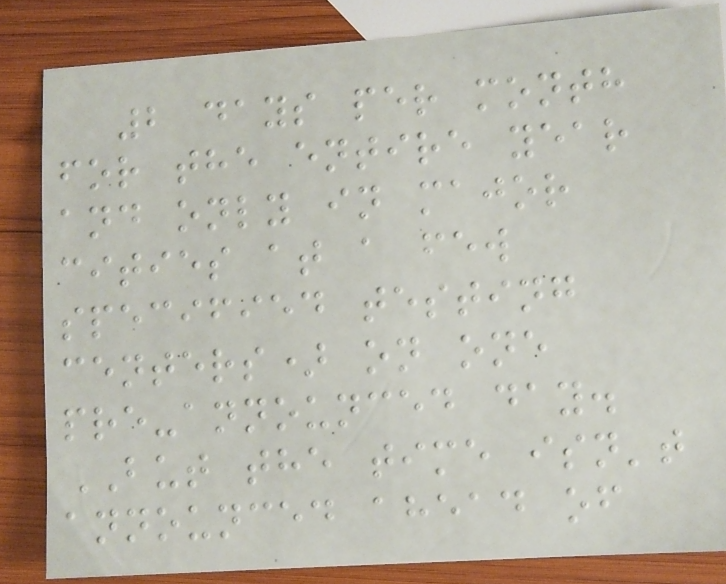2 days per month
for the entire year
and only in major
cities at a few
specified testing
centers) on one
pre-announced day.
BUT the time isn't
announced ahead of
